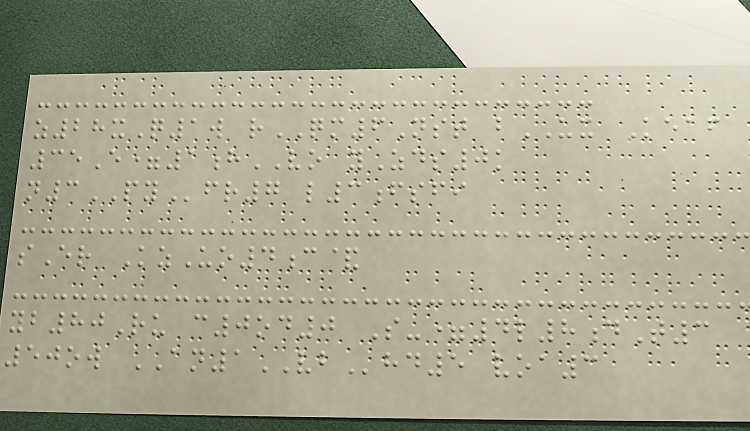z28xQ1w rQM6Nst bUX Keaf
35E=1hVO yZds0k
n3PYfr7 l3fsfi
sEr KzUo4c&
yb80Ru c0od0 S-=4l8dT3
50ow AN1VBhd5 voa3
